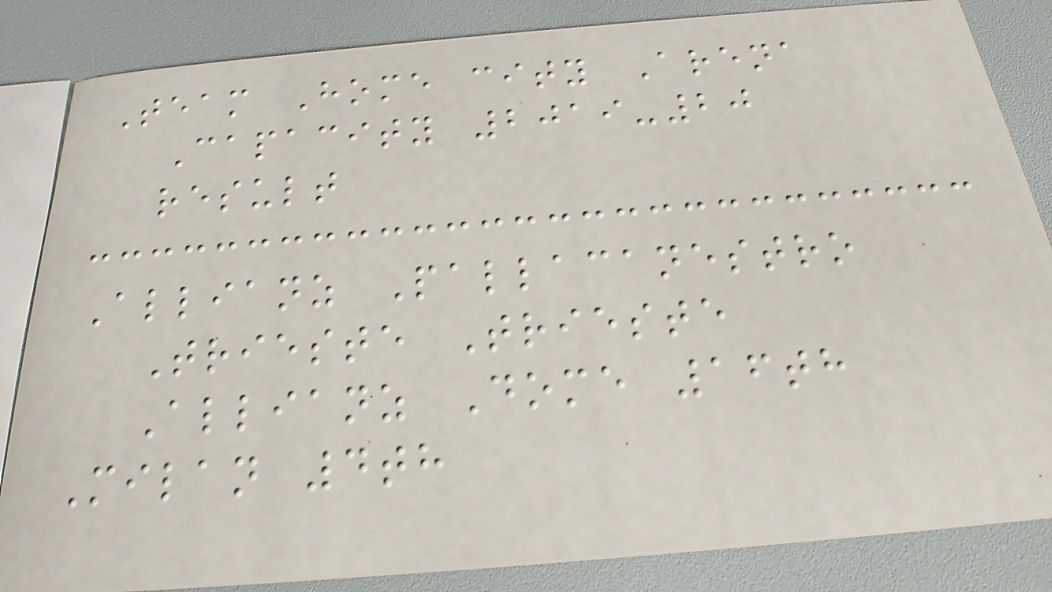Team Home city Arena
Capacity 2019-20
result
Allianz Pallacanestro
Trieste Trieste
Allianz Dome 16th
Milan 4th
